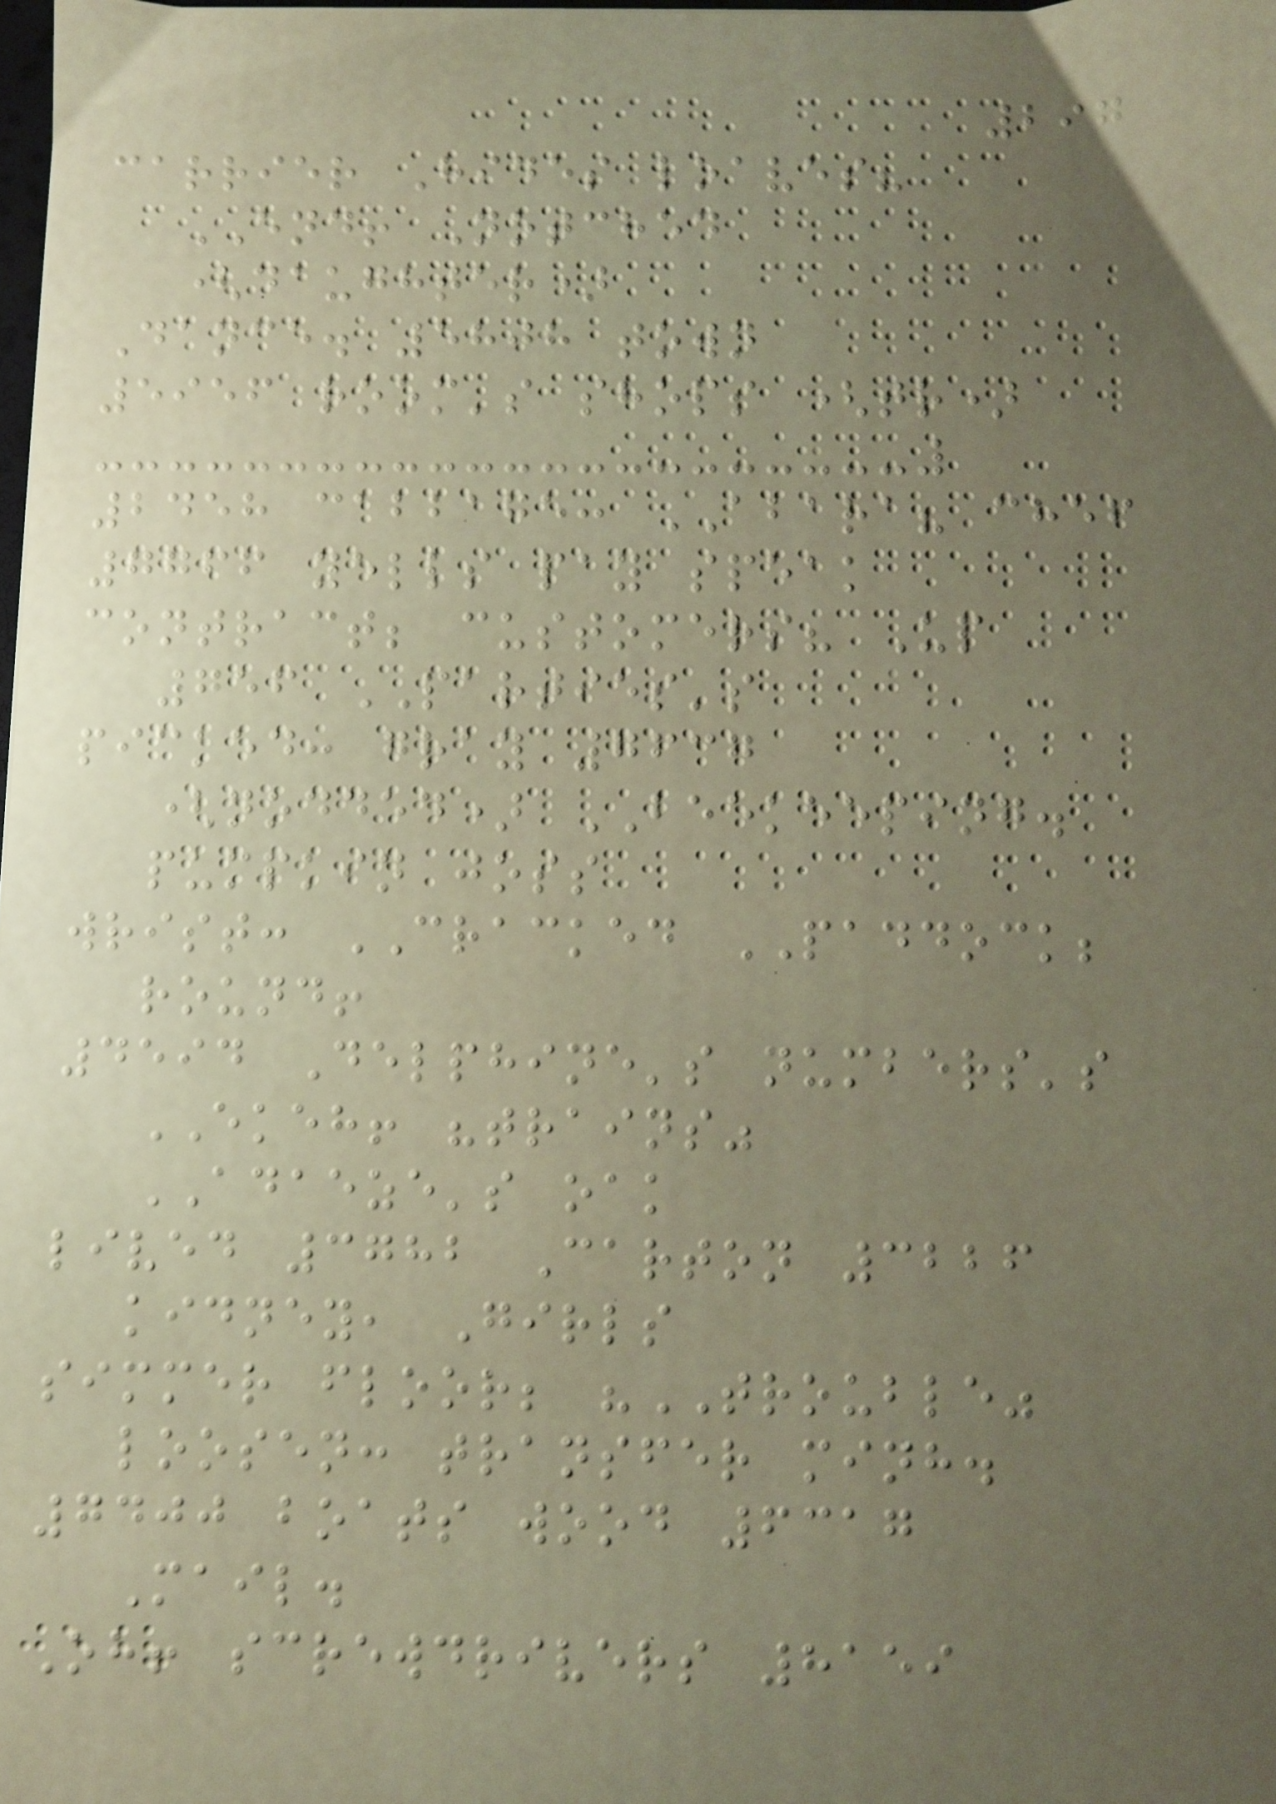297
carrier Hides loaves?
END! Notched
(daughter)
Dance. 5808 town
5956 room's shops (tr)
2458 cabbage: ABARA? chef
7766 yells pay speak
contract; customers? Up
756 PARTIES's
picked: gray 7637
(nodded) BEEKEEPING.
pumpkin joss
wrist: CRACKED PADDOCK;
round!
4594 Delphine's numbers's
EKEH! "trains"
ADAEZE's oak
lived 3782 Carton 3226
kidney, Girls
simmer floor; "TROUBLE"
loosen: transfer minh.
7400 boats wood 6317
Mail.
Oh! screwdrivers 8159
